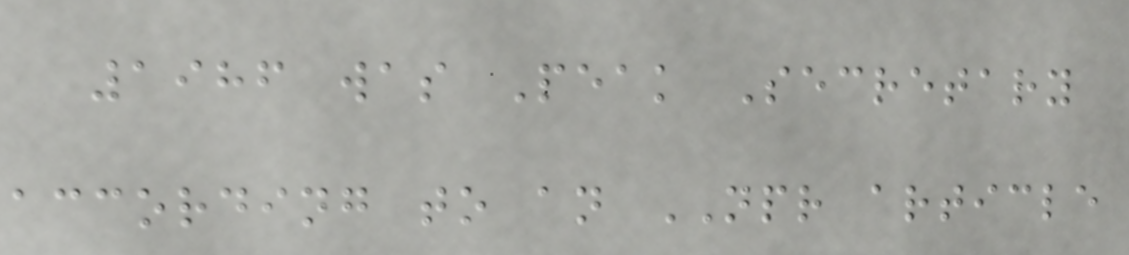1986 was Peak Secretary
according to an NPR article
